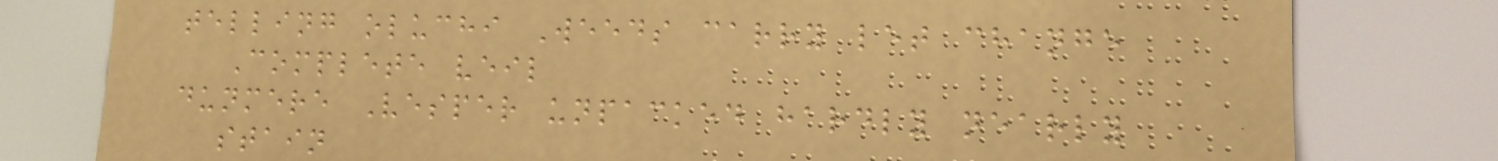telling oluchi Weeds carry let change
Complete veil
dunmere Vesper unpacked hardly nearly
stain
